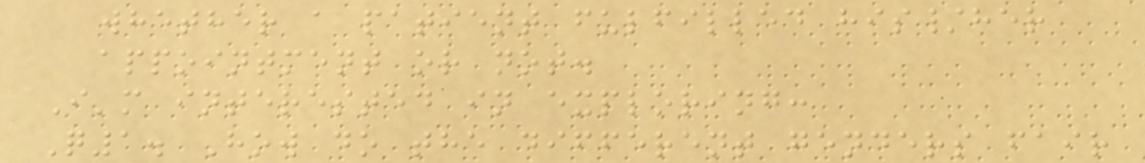whether a patient fulfilled his/her
appointment or not.
I'm interested in exploring:
Q1. How do the different genders fair
